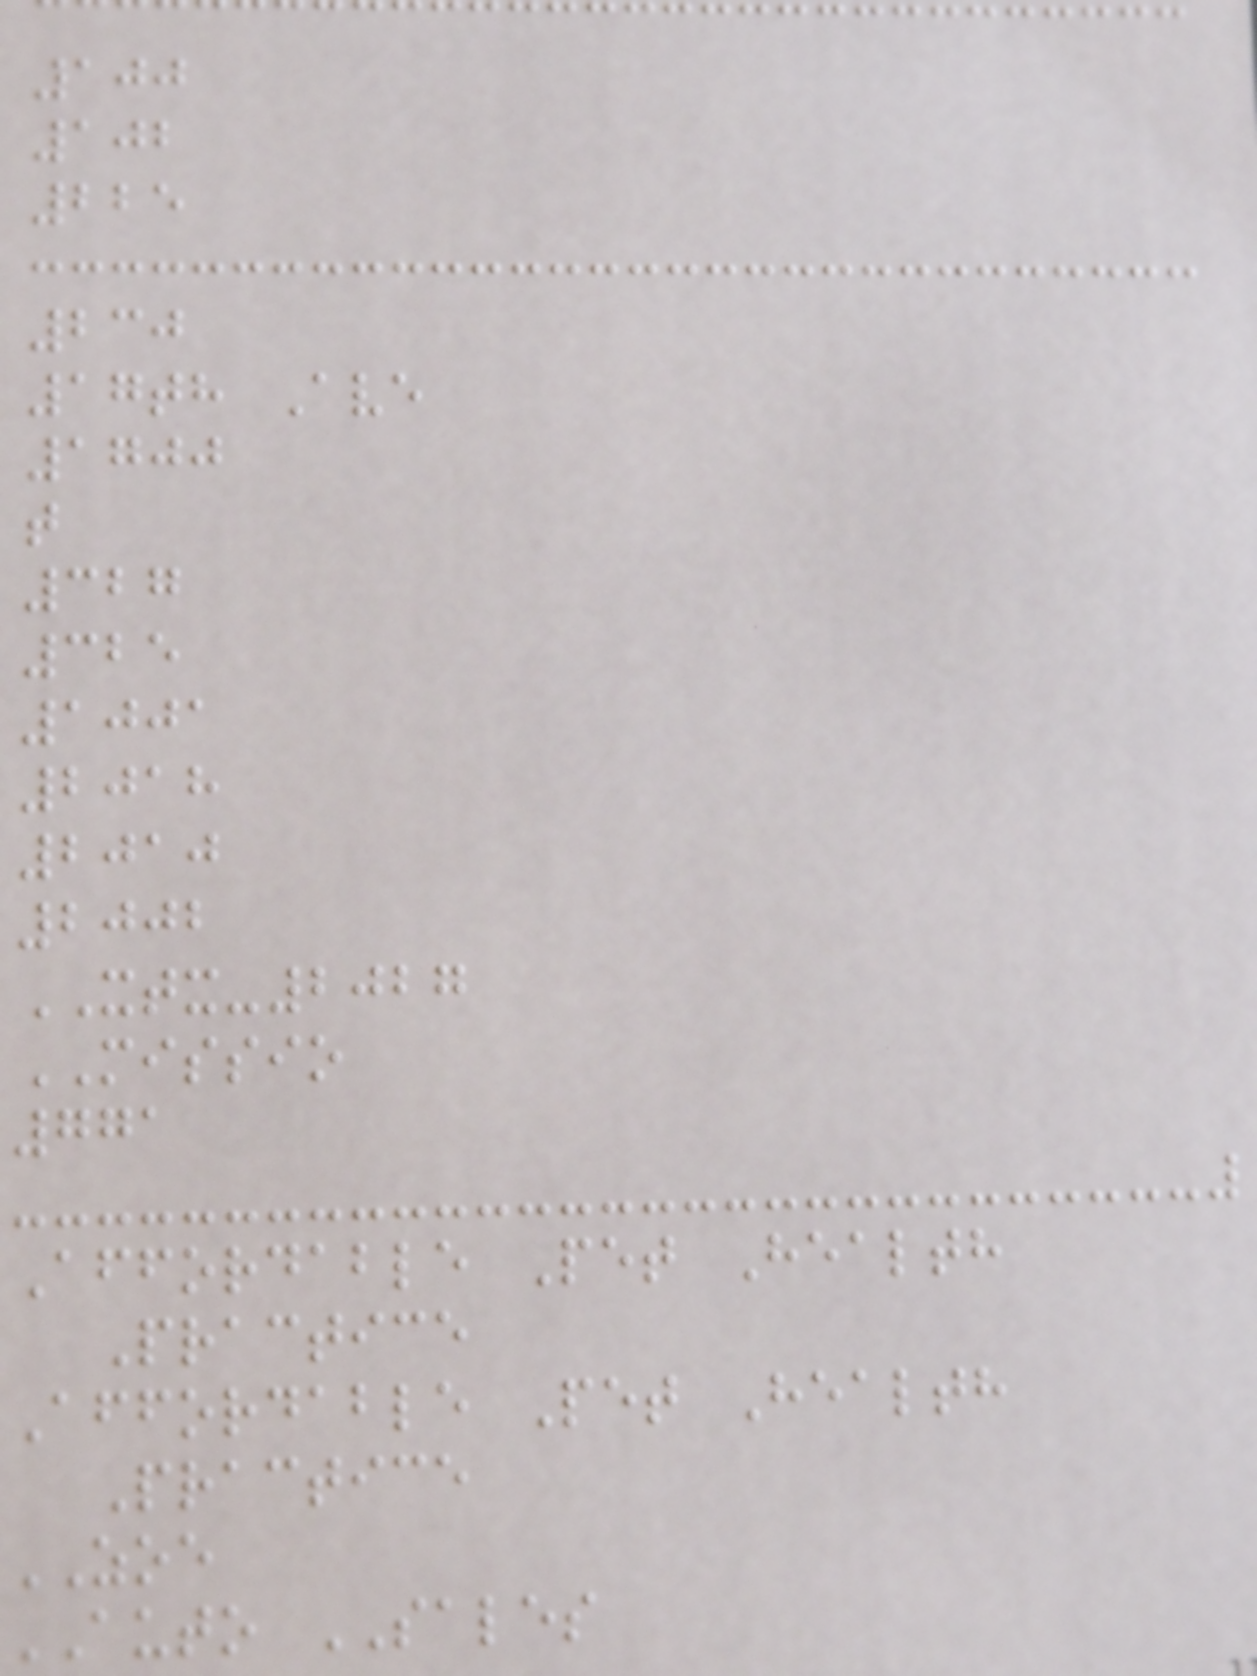100
102
225
230
17th Ave
1700
t
327
325
1001
2018
2010
2002
XTX-2027
MISSIO
771
Affordable Pet Health
Practice
Affordable Pet Health
Practice
ZOE
AUTO SALES
